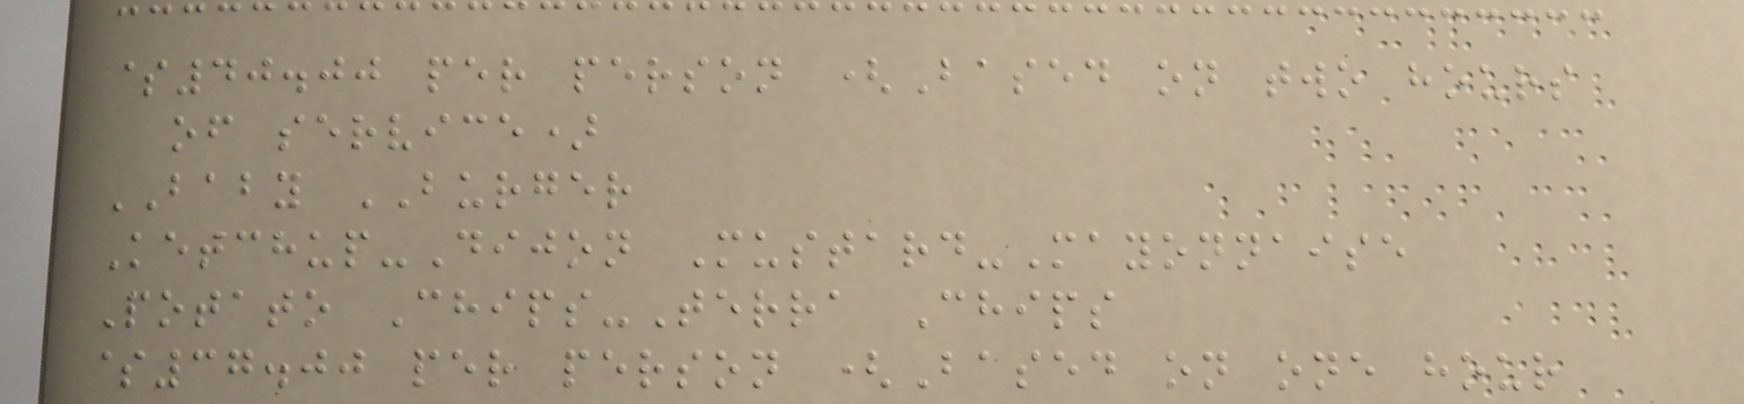$40.00 per person (Based on two hours
of service)
BABY BURGER
Ketchup-Dijon Mustard-Mayonnaise
Potato Chips-Terra Chips
$37.00 per person (Based on one hour
